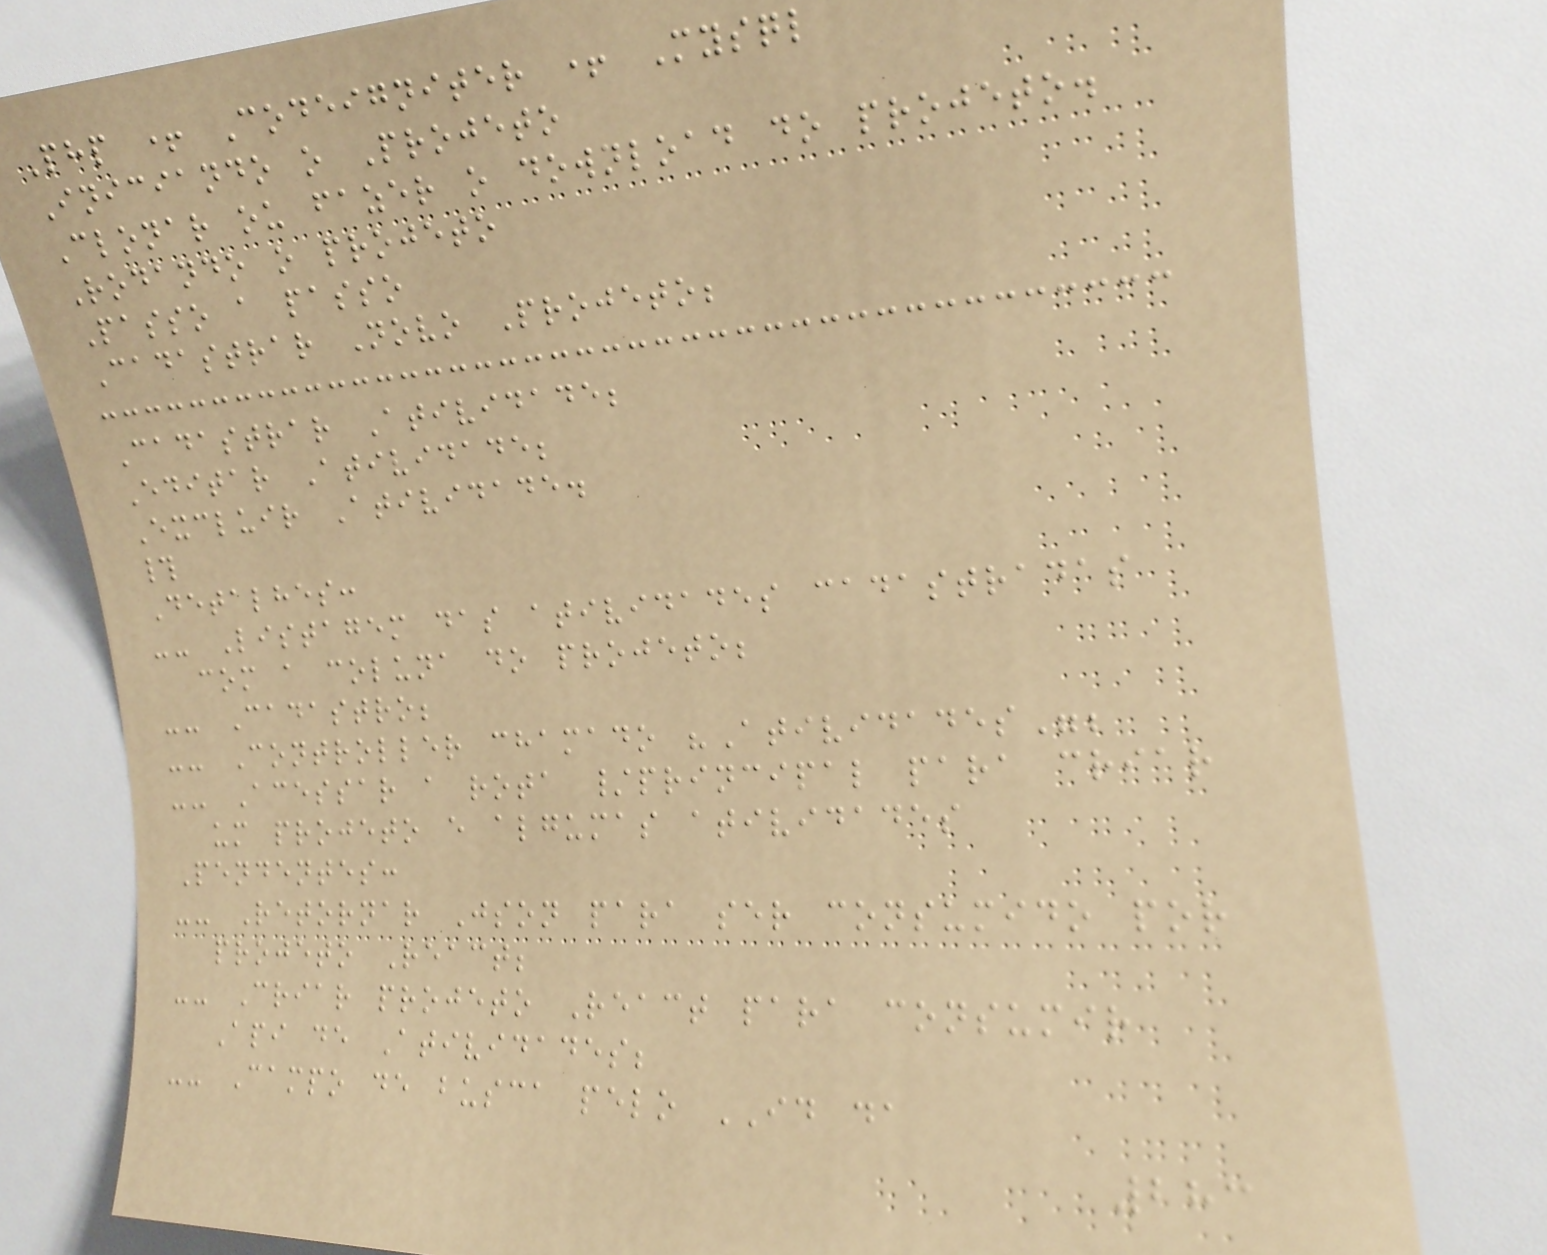Php + Codeigniter + Mysql
Iniciando o Projeto
Clonar ou fazer o download do projeto.
Rodando o projeto
Passo a passo
Cadastrar Novo Projeto;
Cadastrar Atividade;
Editar Atividade;
Excluir Atividade.
#
Detalhes:
-- Listagem das atividades cadastradas
com a coluna do projeto;
-- Cadastro;
-- Controller chamado "Atividades";
-- Acessar a rota /principal para criar
um projeto e algumas atividades
Pendentes:
-- Retornar Json para ser consumido por
projeto React;
-- Criar projeto React para consumir
Api de Atividades;
-- Campo de busca pelo ID da
283
